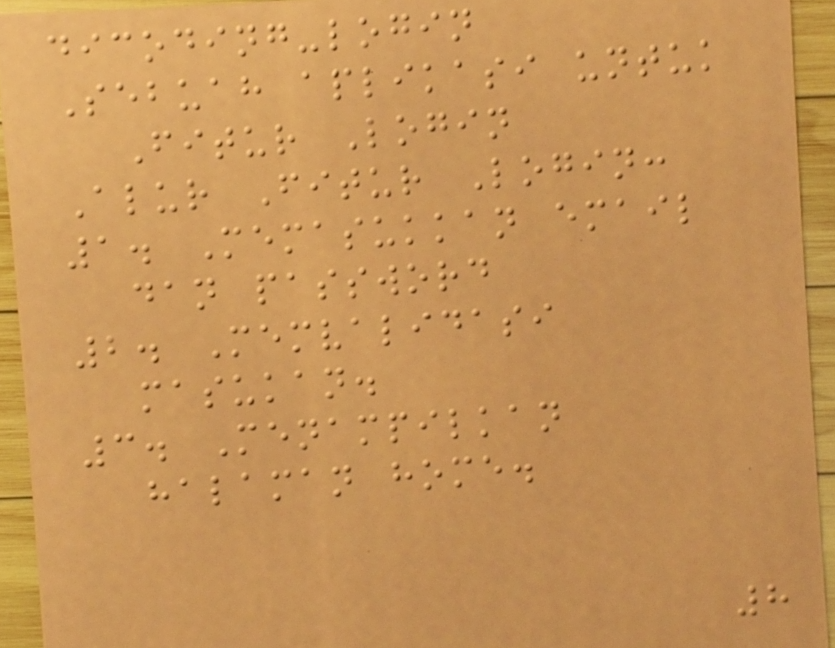dicoding-login
Sebuah aplikasi untuk
Fitur Login
Alur Fitur Login:
1. Memasukkan email
dan password
2. Memvalidasi
masukan.
3. Menampilkan
halaman home.
8
